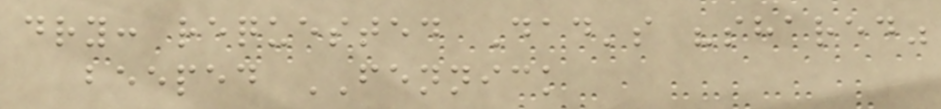dry: requested Dad's "shared"
beeped FENNICK
